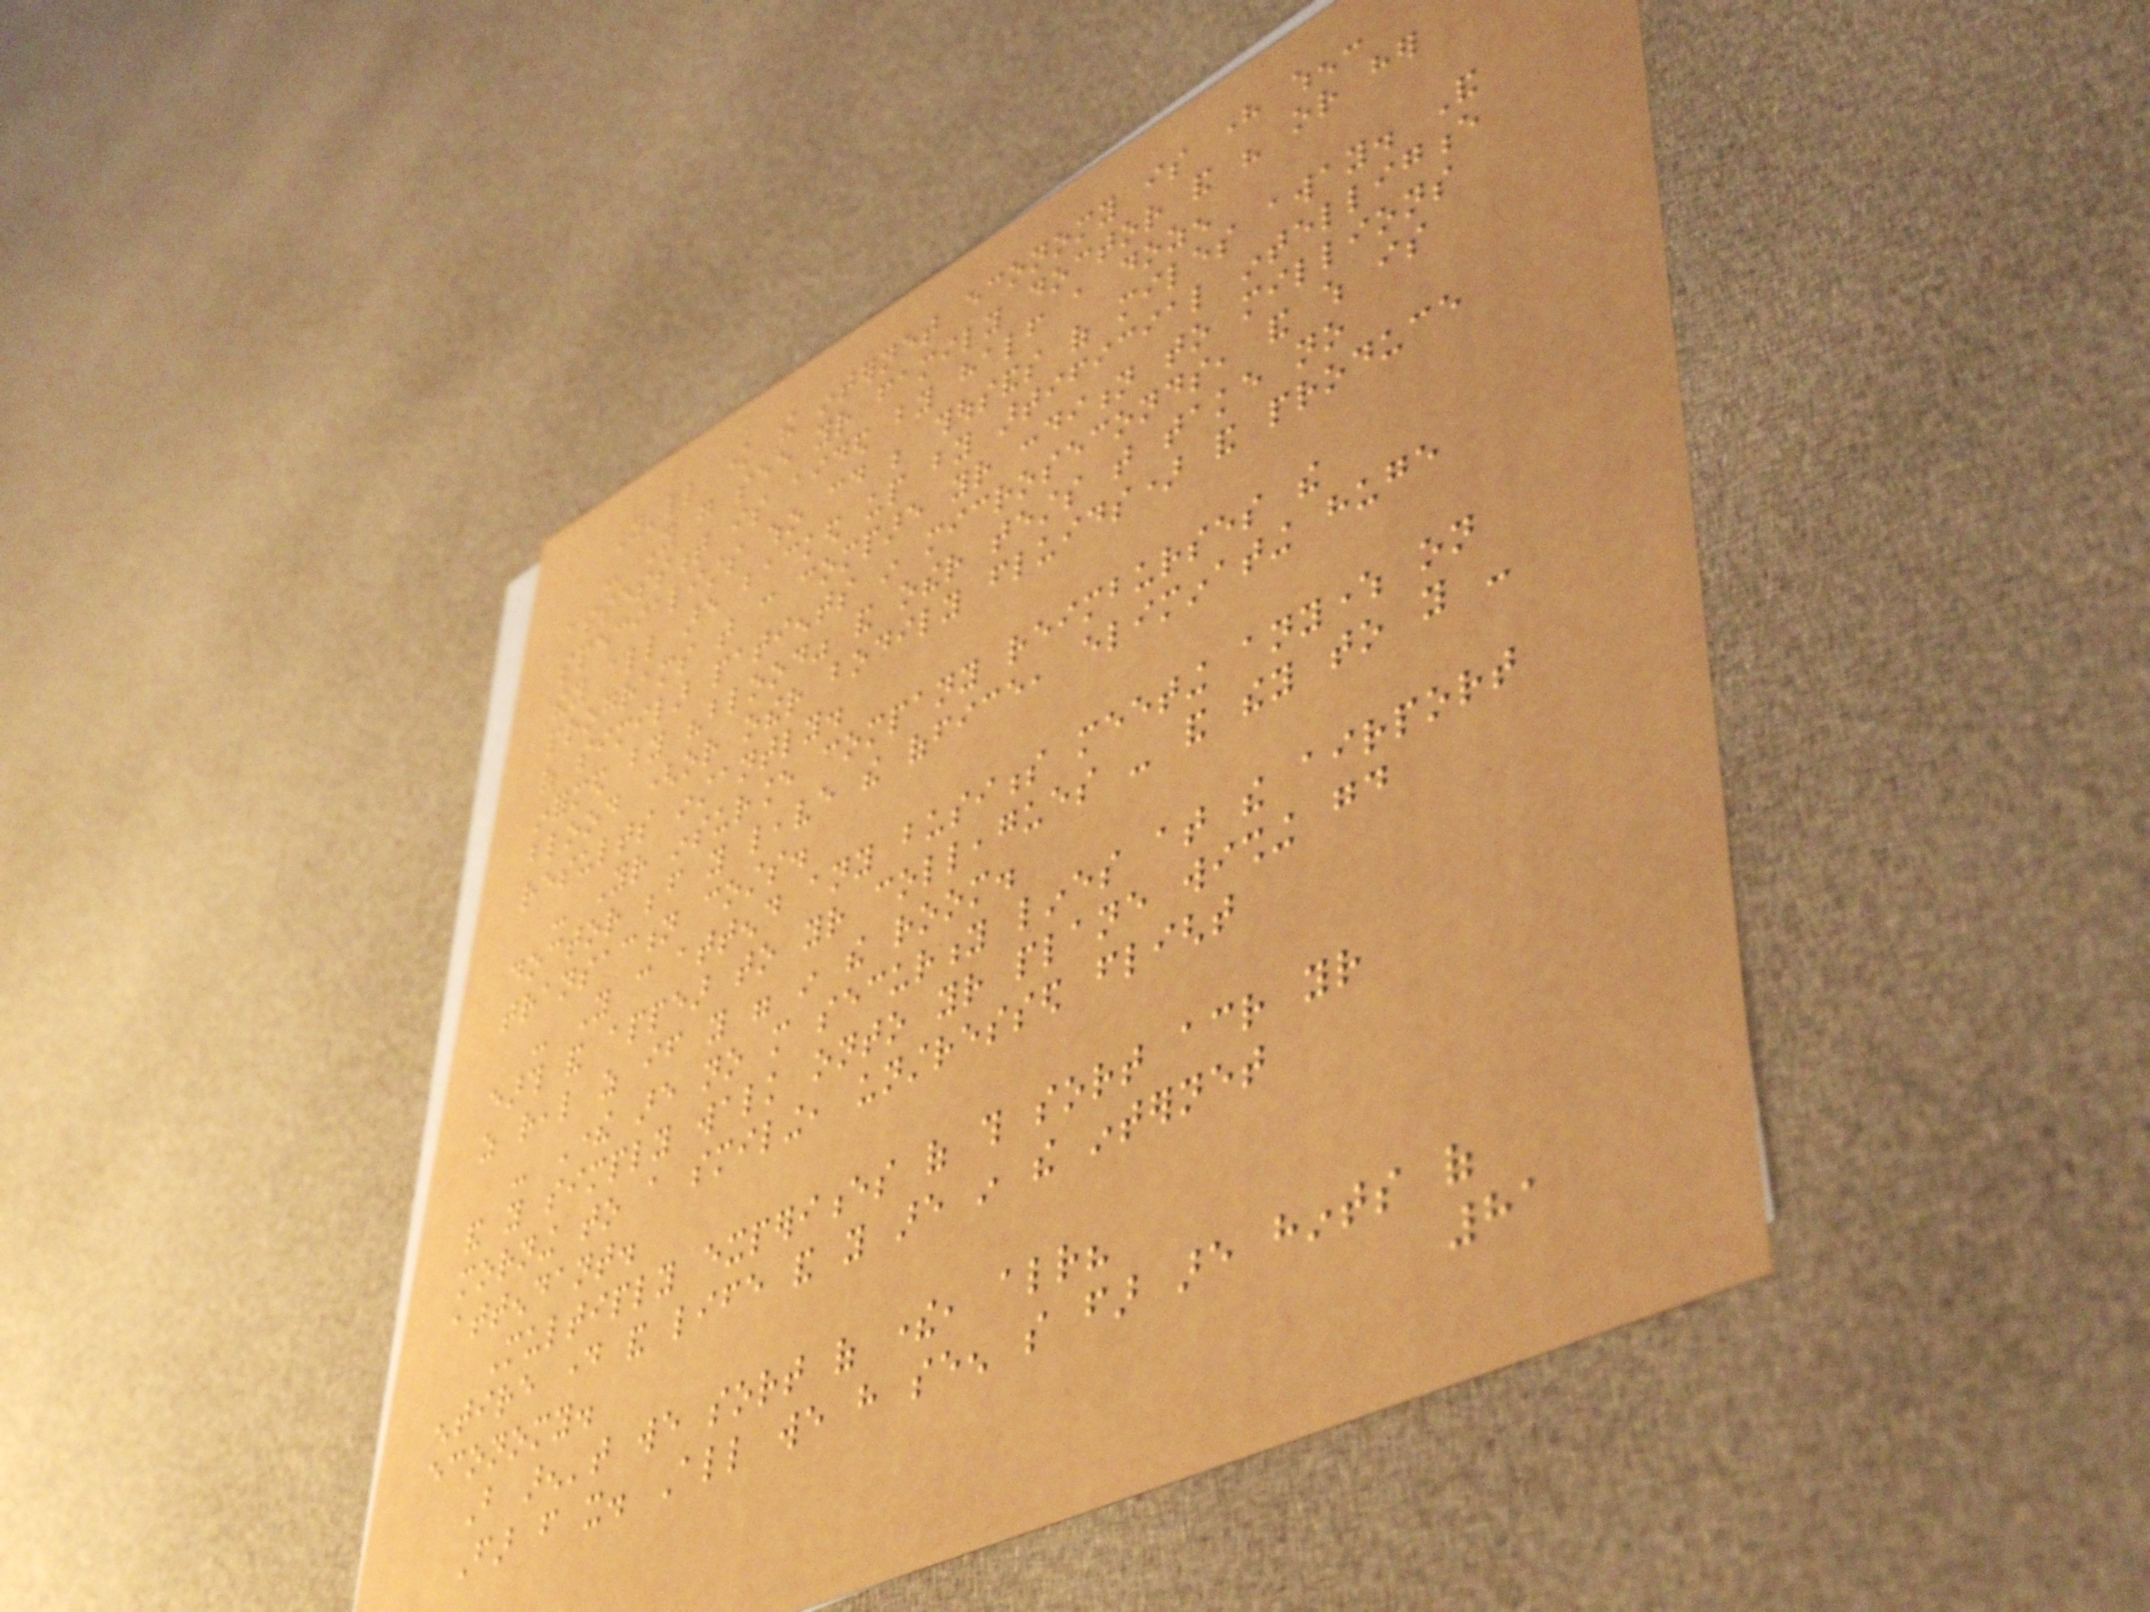You'll know the internet economy is here when:
- You go see your family doctor and his or her
assessment is aided by half a dozen
specialists who could be thousands of miles away. And
they all are backed up by artificial intelligence
programs that can compare your condition to millions
of similar patients in microseconds, and which is
informed by "blood" and other tests that take no
blood (or other bodily fluids) and produce
results instantly.
- Your insurance company reimburses the
doctor before you leave the office, eliminating huge
transaction costs.
- You can attend any business meeting anywhere on
earth and appear to your colleagues - and they to you -
as real as if you were in the room.
- There are no more security lines at the airport
and you simply walk onto your plane wishing good
morning to a smiling, unstressed flight
attendant.
Multiply experiences of this sort across your
entire day and life and you are in the internet
economy.
But aren't we sort of there, already?
Far from it. All we have seen so far are hints of
81
